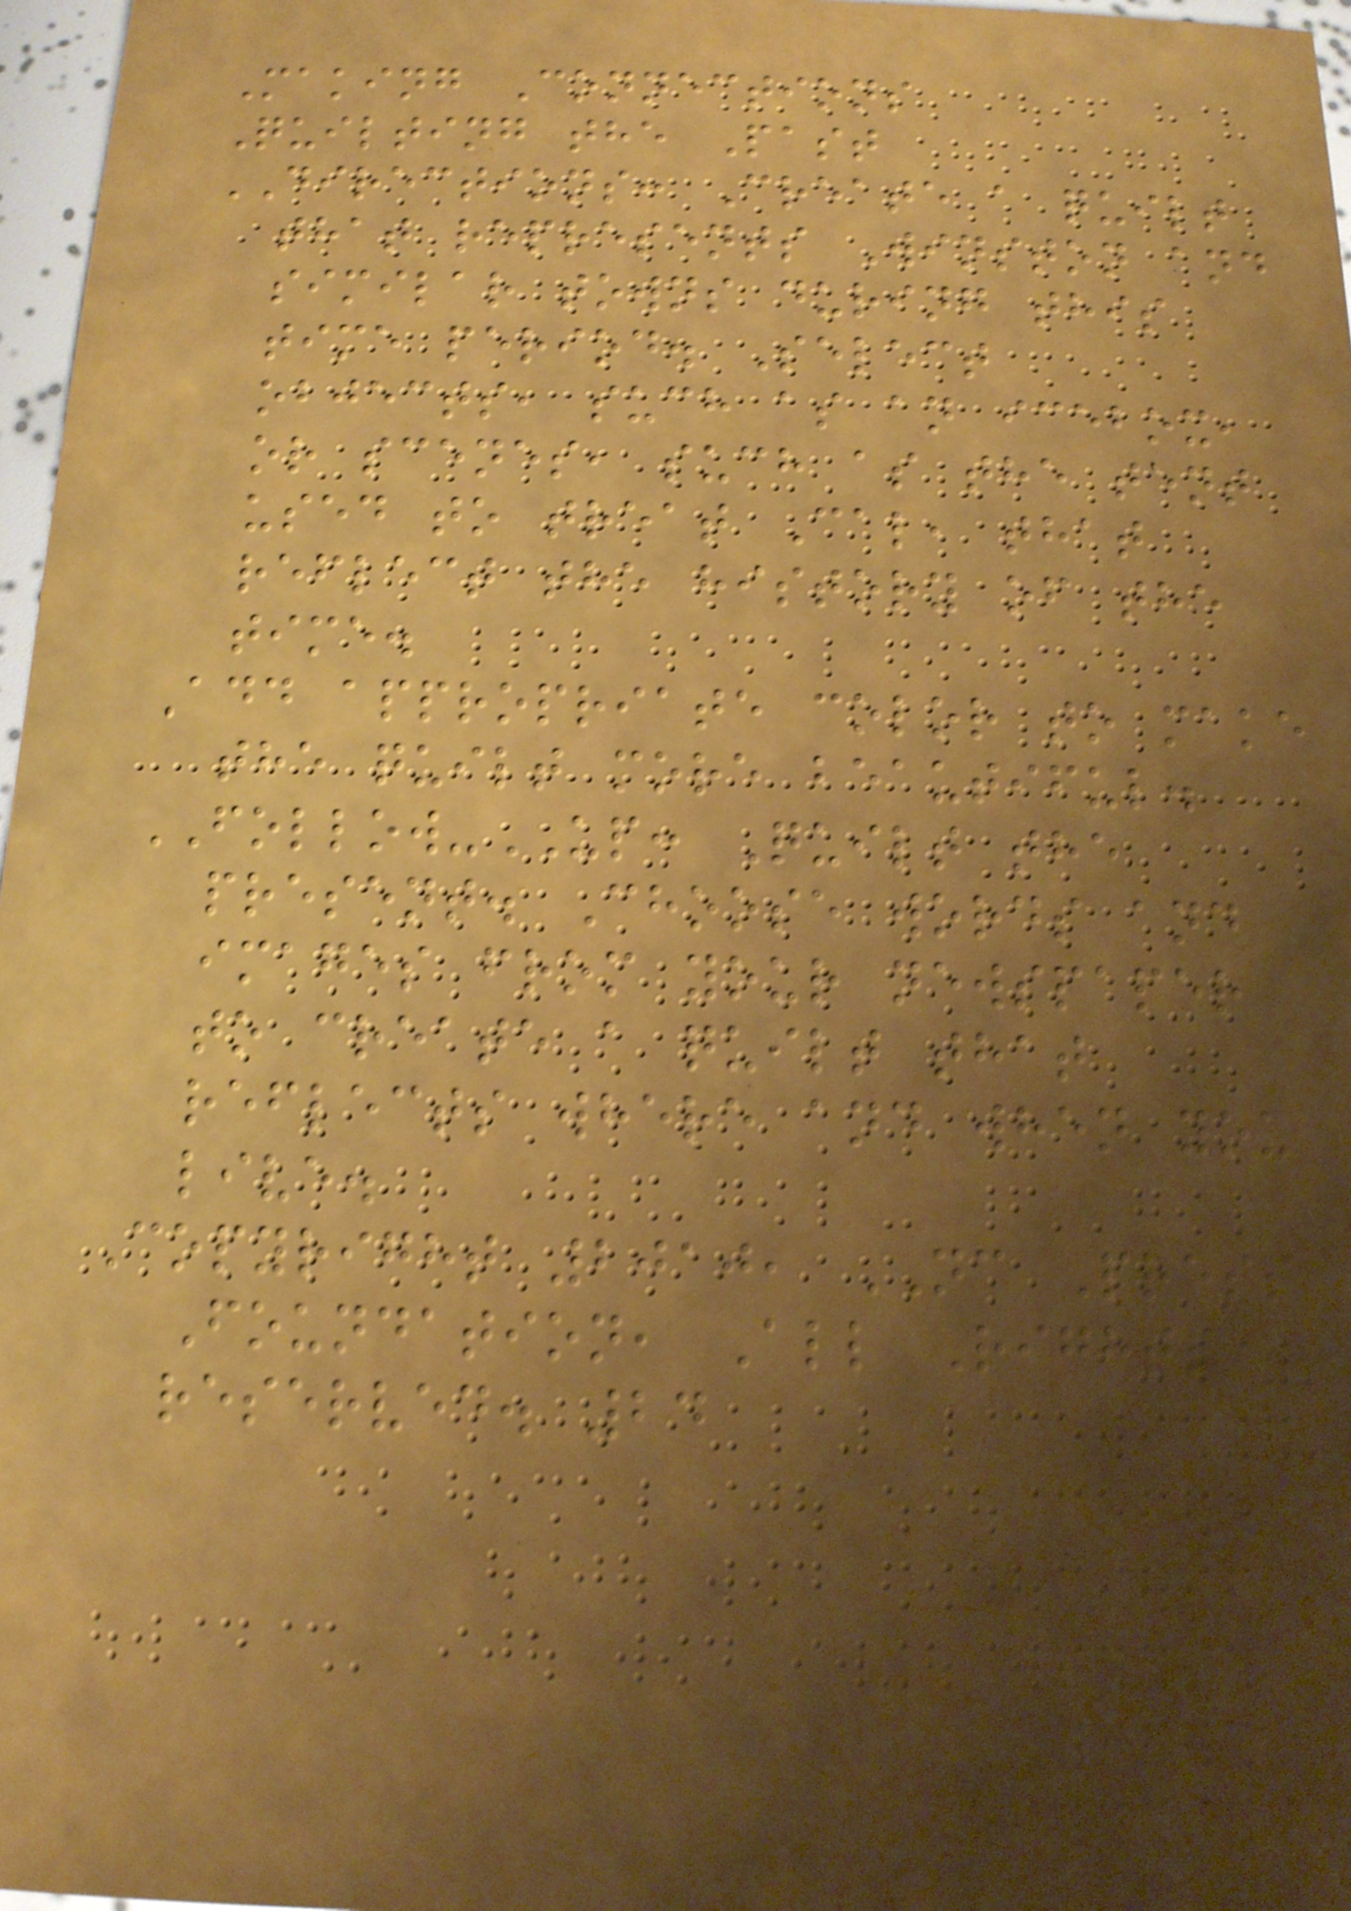Making Connections
Quilting the Past
DIRECTIONS: Create a quilt
that represents Winston and
similar towns during this
time period. Select
objects, such as an icebox,
or scenes, such as the tent
used to treat Cal, that
reflect the history of the
time.
Add appropriate color to make
the quilt more beautiful.
FOLLOW-UP: Quilt the
present. Choose words and
images from your newspaper
to create a quilt that
reflects where and when you
live.
Copyright 2010, NC Press
Foundation, All Rights
reserved. 24
